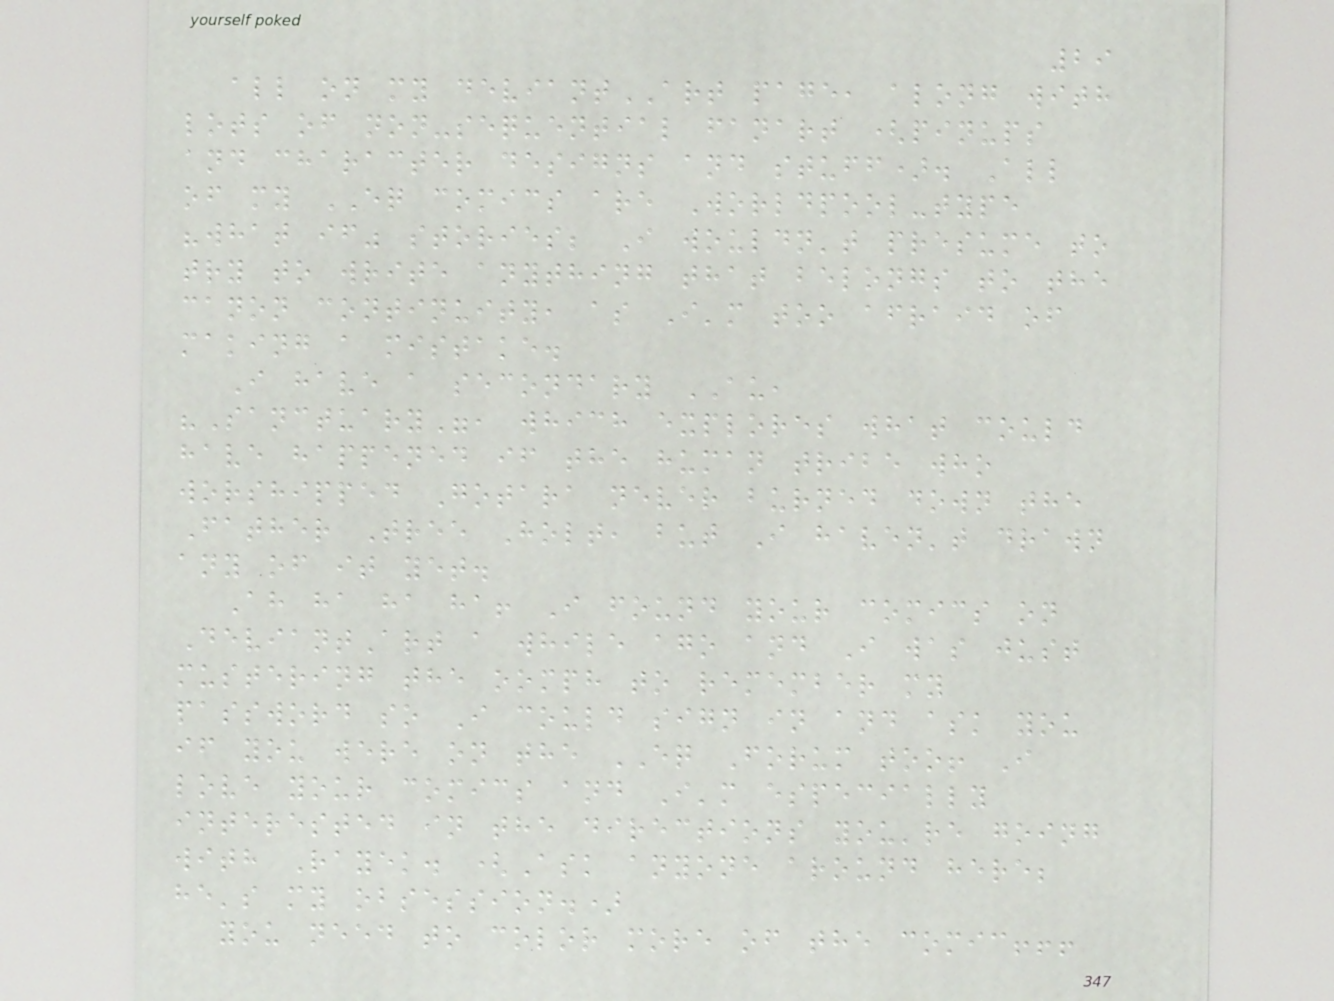29
all on my deviantART page, along with
lots of non-sequential fanart (pinups
and character designs and stuff). All
of my EQ comics are Worldpool-type
"what if" stories; I wouldn't presume to
try to write anything that belongs to the
canon continuity, as I'm too afraid of
making a mistake.
I have a secondary AU,
"Sanctuary", which explores what could
have happened if the human tribe who
worshipped Gotara never burned down the
Father Tree Holt, but I haven't drawn
any of it yet.
Ah ha ha ha! I found your comics on
DeviantArt a while ago and I was just
mustering the oomph to remember my
password so I could sign in and ask you
if you were on the EQ Forum too! I
love your comics and I'm especially
interested in the directions you're going
with Rayek. (Ask anyone around here;
he's my obsession.)
you need to color more of the comic!!!
